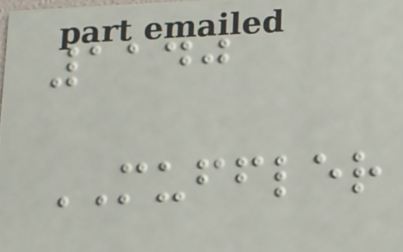1140
MUFFLER
